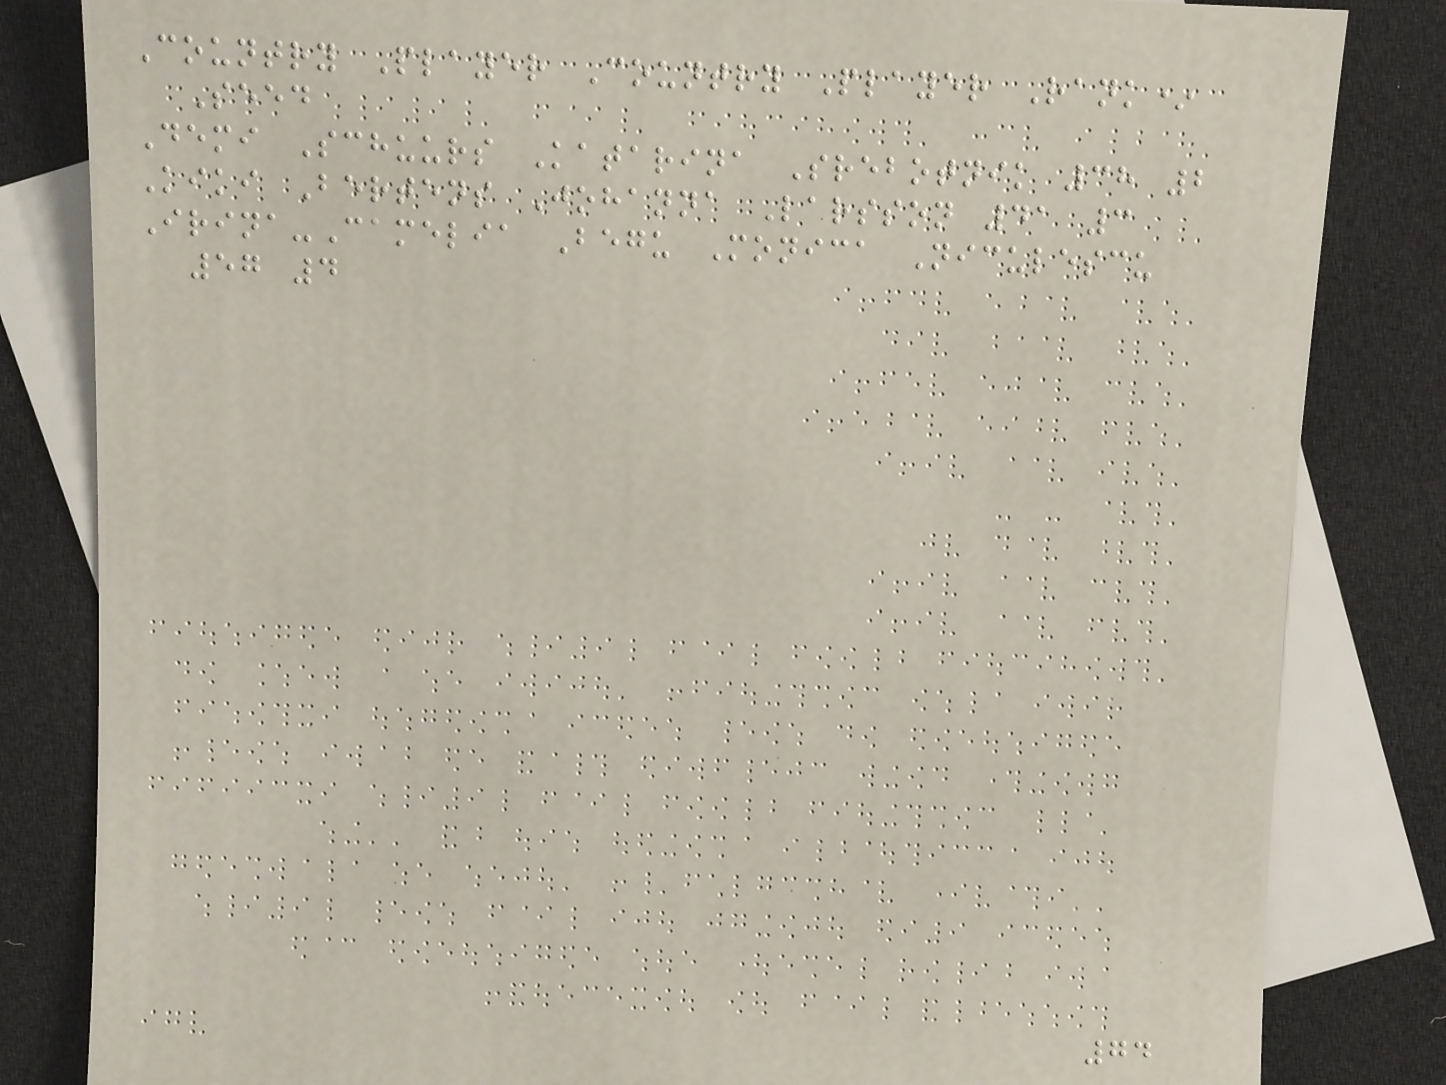Country Player Country Player Rank*
Seed
Demi Schuurs Katarina Srebotnik 38 2
Kiki Bertens Johanna Larsson 41 3
Irina-Camelia Begu Monica Niculescu
57 4
74
